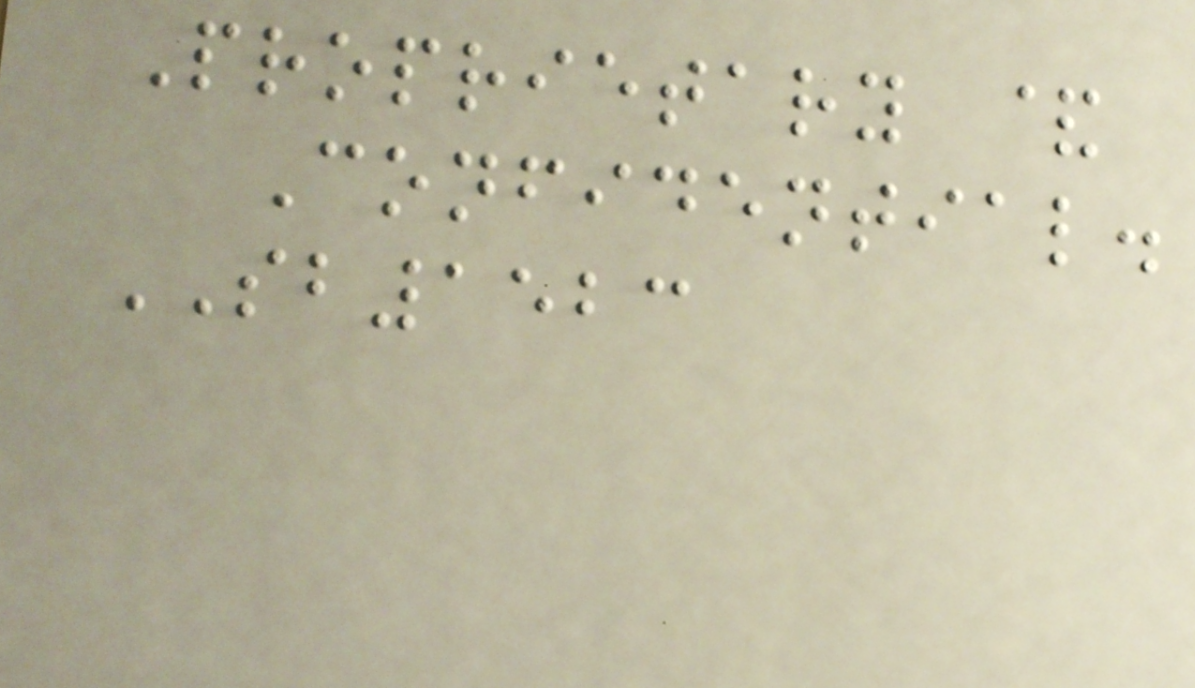Proprietary &
Confidential.
SB1523
